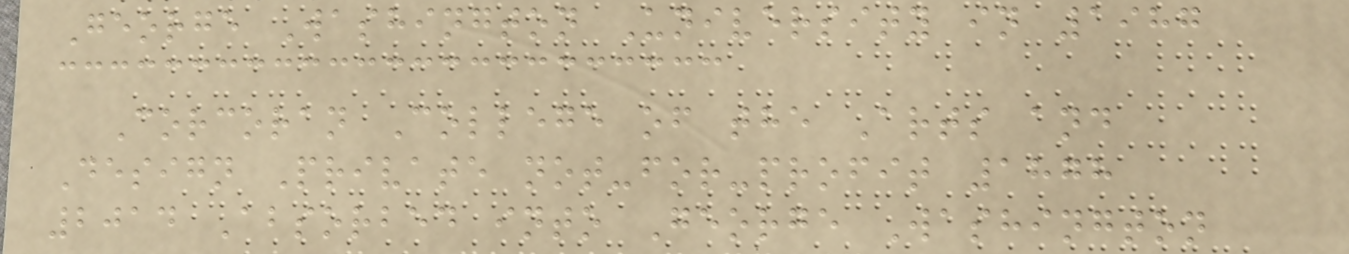George Washington University in 1987
Corcoran College of the Arts and
Design Private not-for-profit 1878
2014 Absorbed into George Washington
